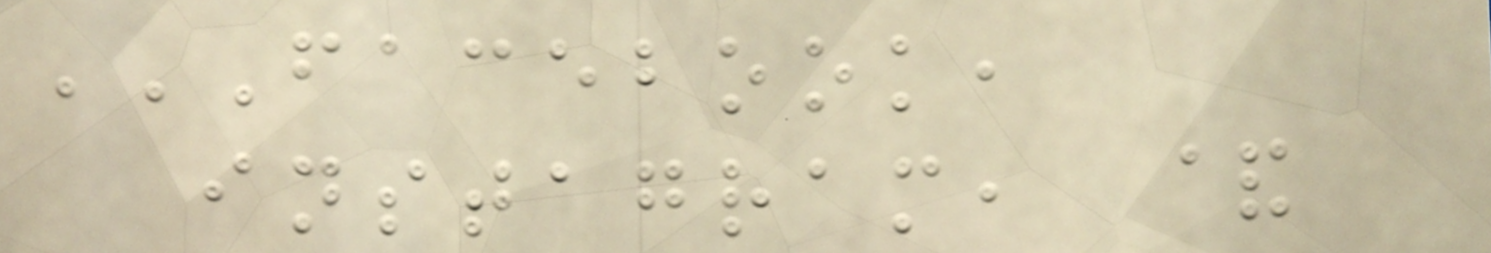FACEBOOK,
INSTAGRAM, &
